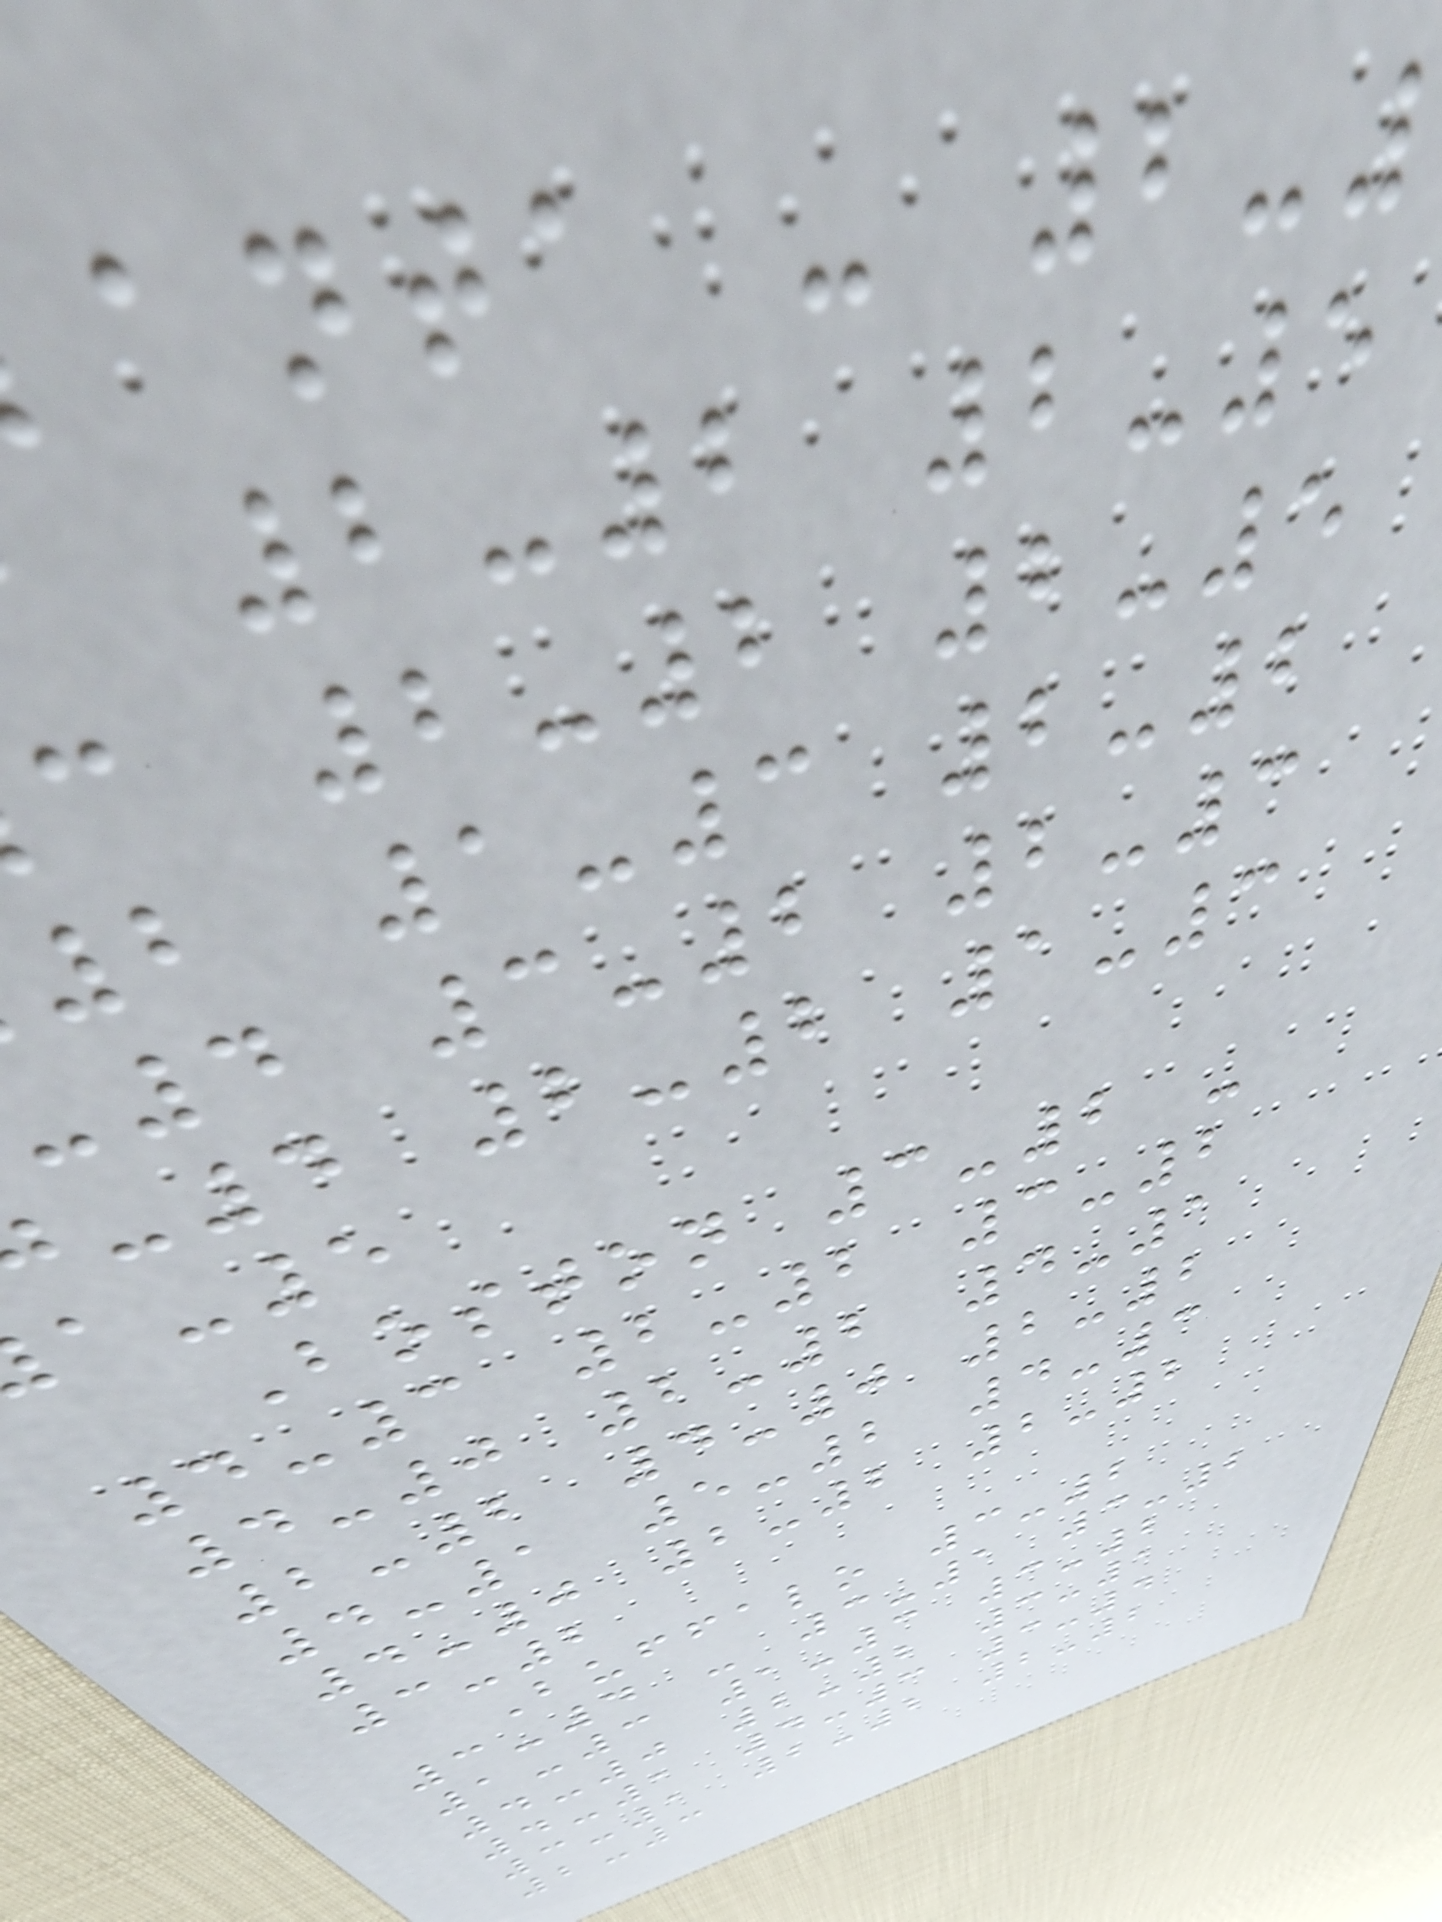anta - 2-
2-2 2-5
c 2-2 2-5
2 1-3 2-2
4 3-2 2-3
-4 2-2 1-3
Boston 3-2 -
4-3 2-2 3-2
4-0 2-2 4-1
2-2 4-0 2-2
4-1 5-2 4-3
4-0 2-2 2-2
3-2
Buffalo 3-2
3-4 - 3-1 3-2
1-3 1-3 3-2
4-0 2-2 3-1
4-1 4-3 3-4
3-1 2-2 2-2
2-3
